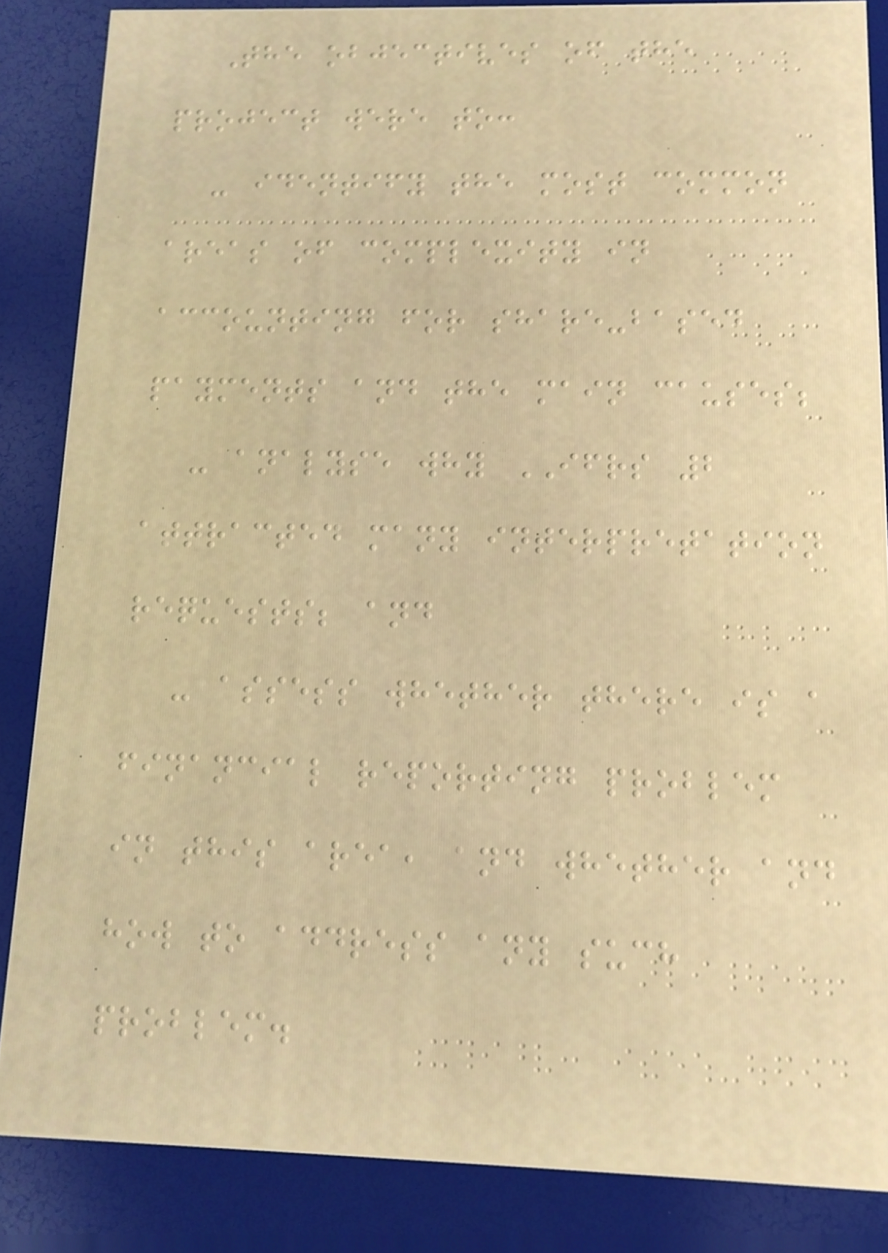The objectives of the
project were to:
- identify the most common
areas of complexity in
accounting for share-based
payments and the main causes;
- analyse why IFRS 2
attracted many interpretation
requests; and
- assess whether there is a
financial reporting problem
in this area, and whether and
how to address any such
problem.
